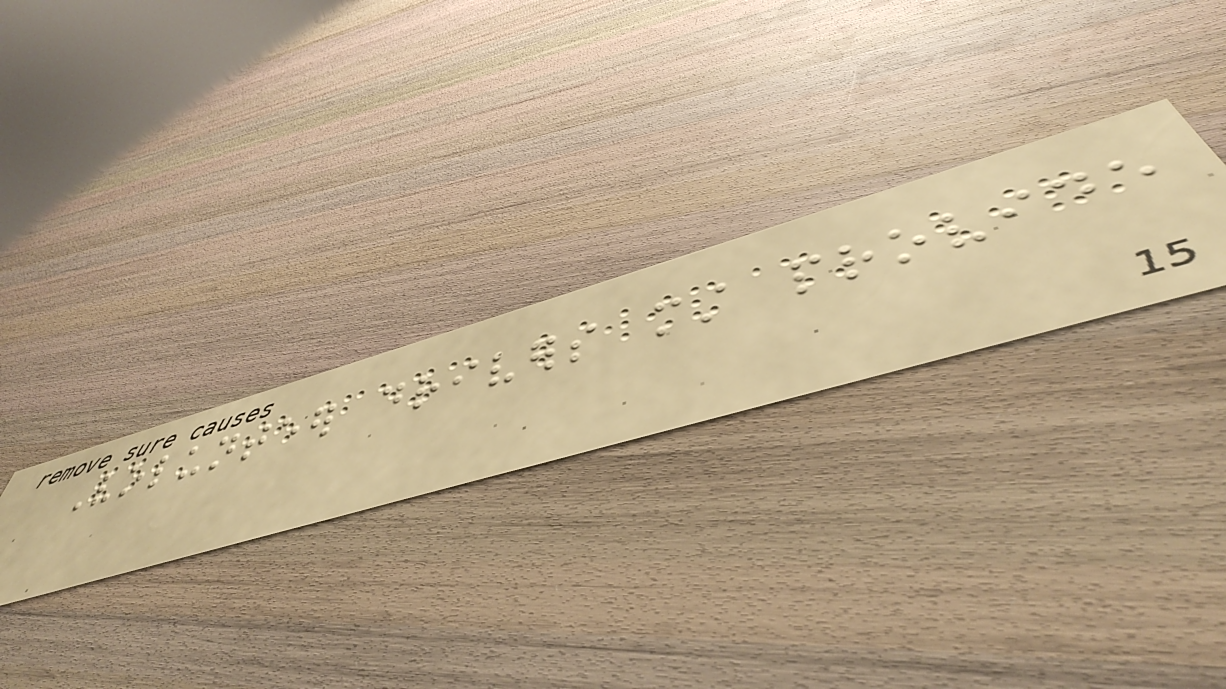Volunteer drivers must provide
